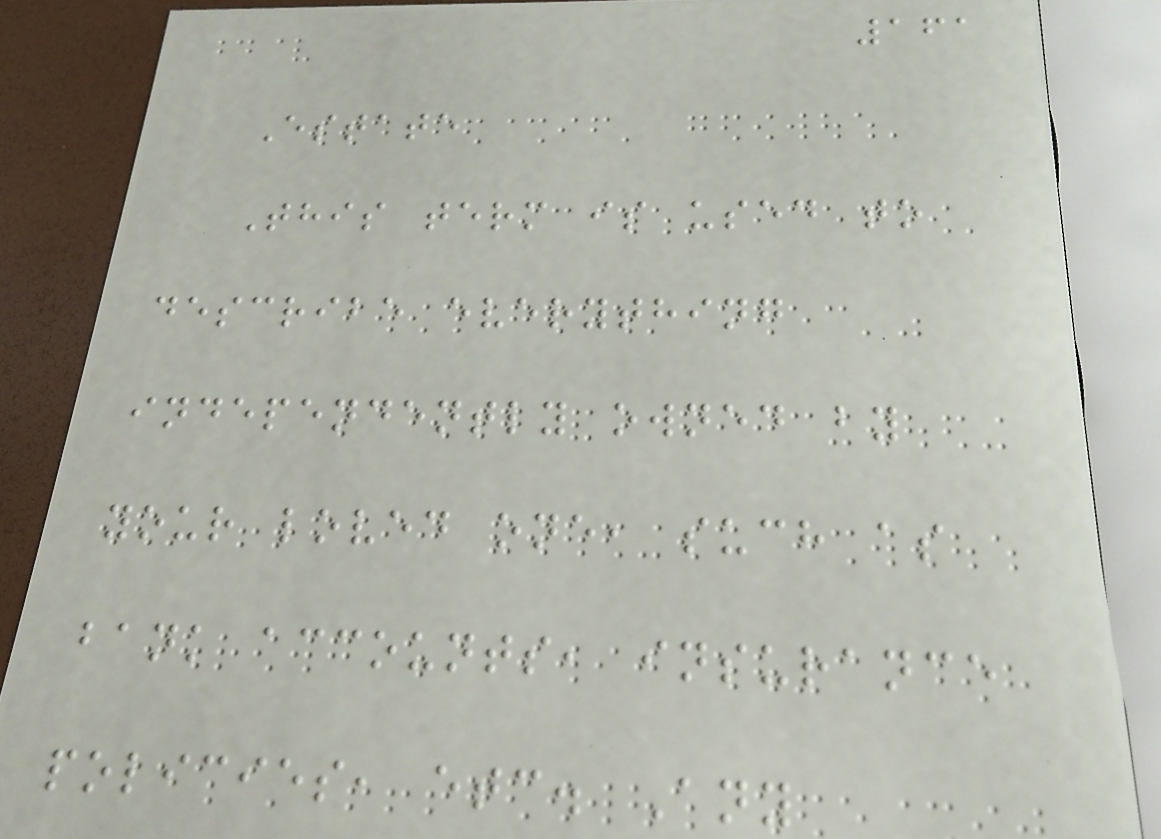161
Estate
This term is used to
describe everything
independently owned by
your loved one, such as
bank accounts, insurance
policies, etc. Any
